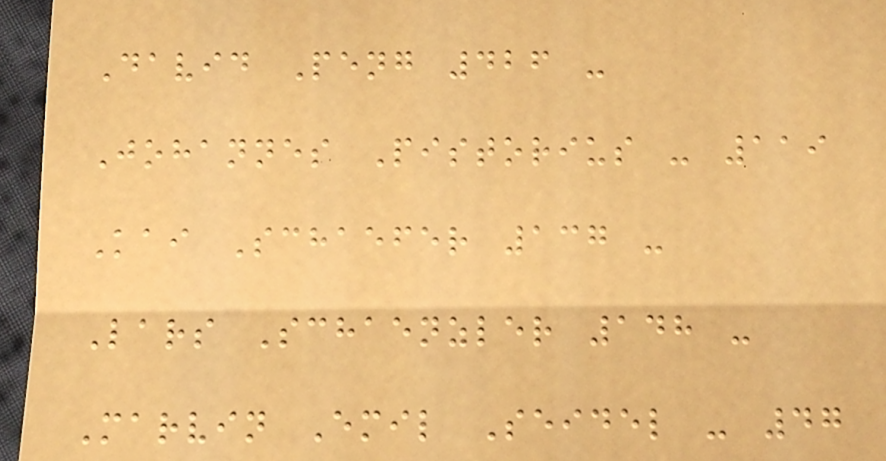David Peng 426 -
Johannes Pistorius - 119
Kai Schaefer 137 -
Lars Schaenzler 148 -
Marvin Emil Seidel - 47
